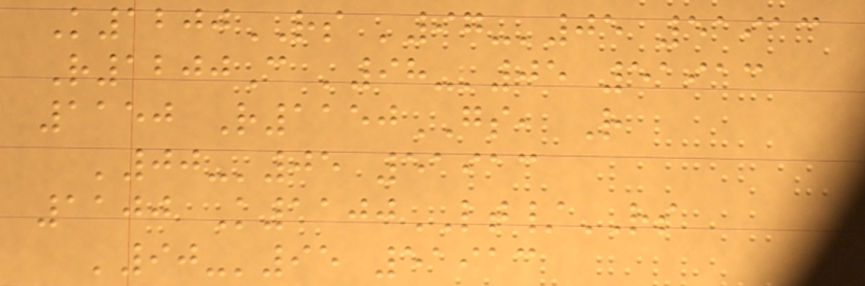K1200RS '97-'05 51913
R1200C '98-'05 51913
1150 R1150GS, R
'00-'05 51913
1100 K1100LT/RS
'90-'95 51913
